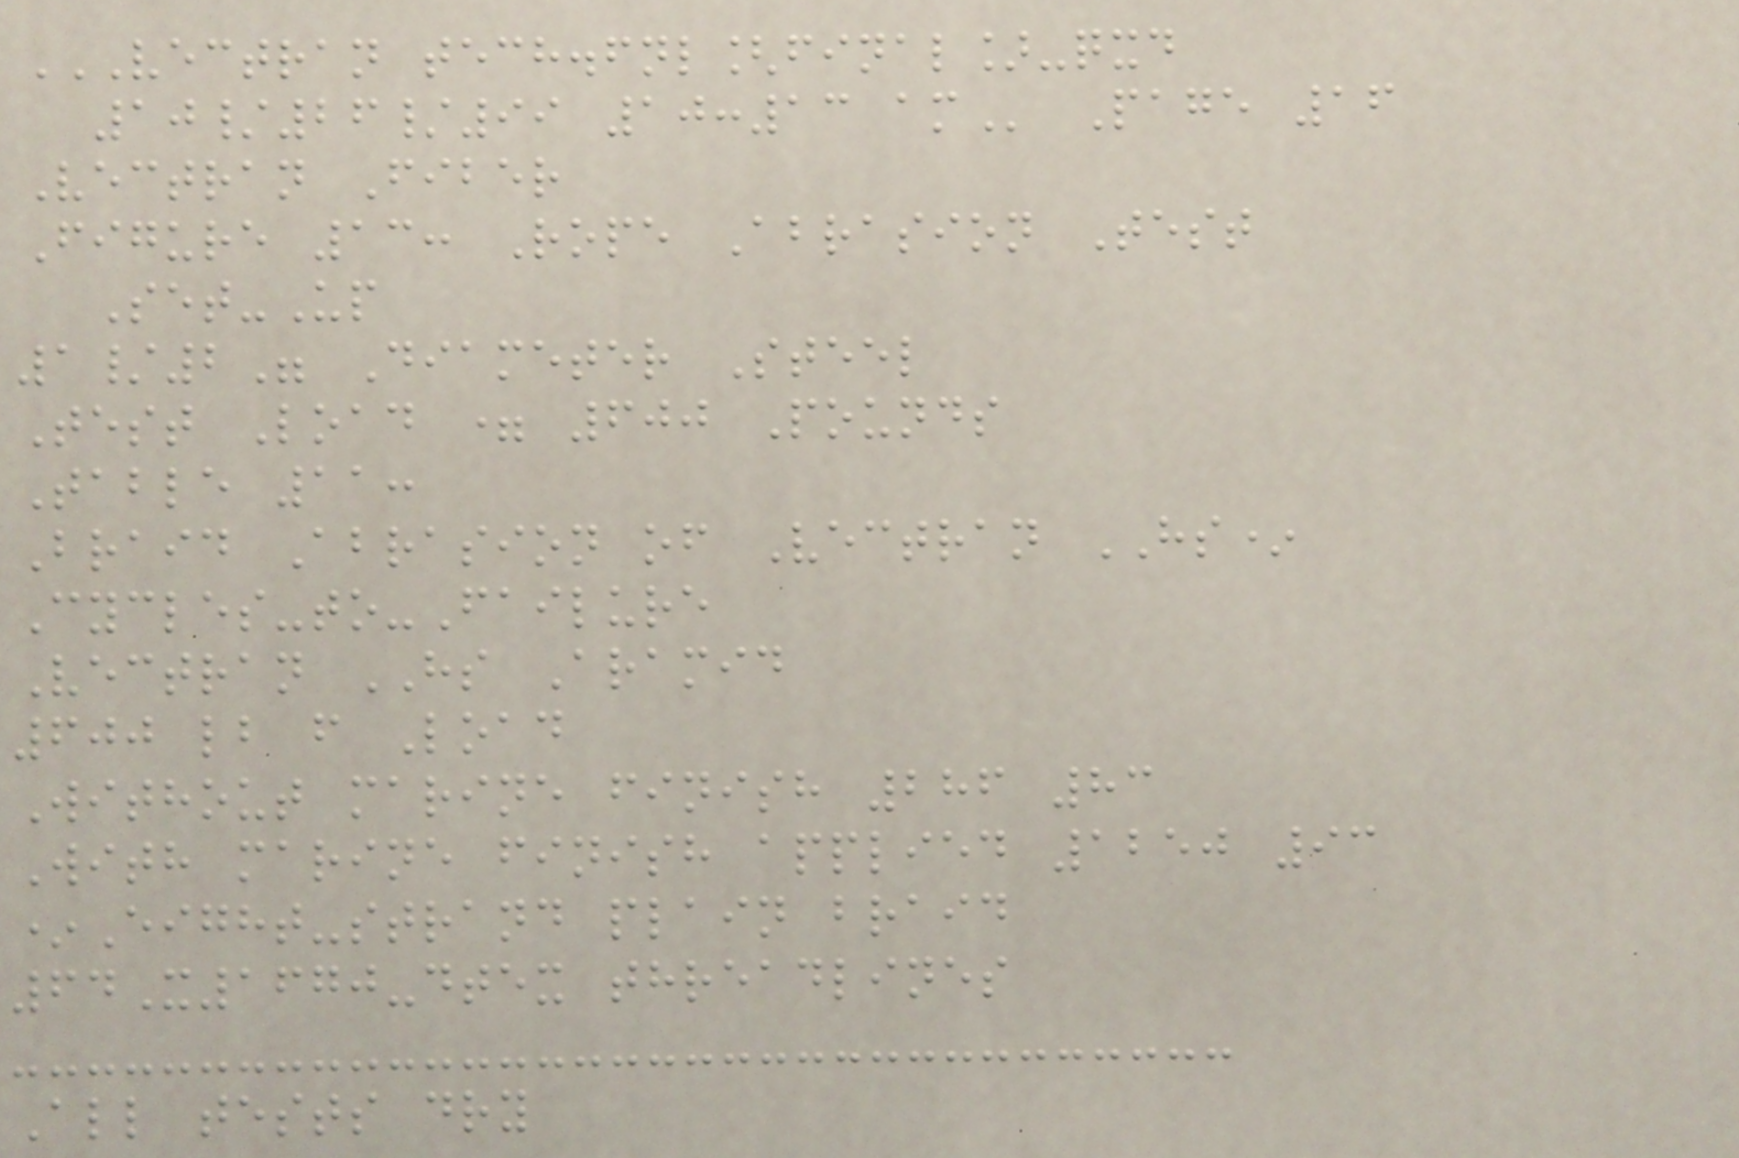VECTRAN TECH.FNL[FINAL]-QXD
10/26/99 10:13 AM Page 16
Vectran Fiber
Figure 13: Rope Abrasion Test
Set-Up
1/2" Diameter Steel
Test Load = 600 Pounds
Table 11:
Braid Abrasion of Vectran HS*
Cycles-to-Failure
Vectran HS Aramid
600 lb f Load
Without marine finish 286 83
With marine finish applied 1250 93
*Eight-strand plain braid
64X1670-dtex threadlines
All tests dry
